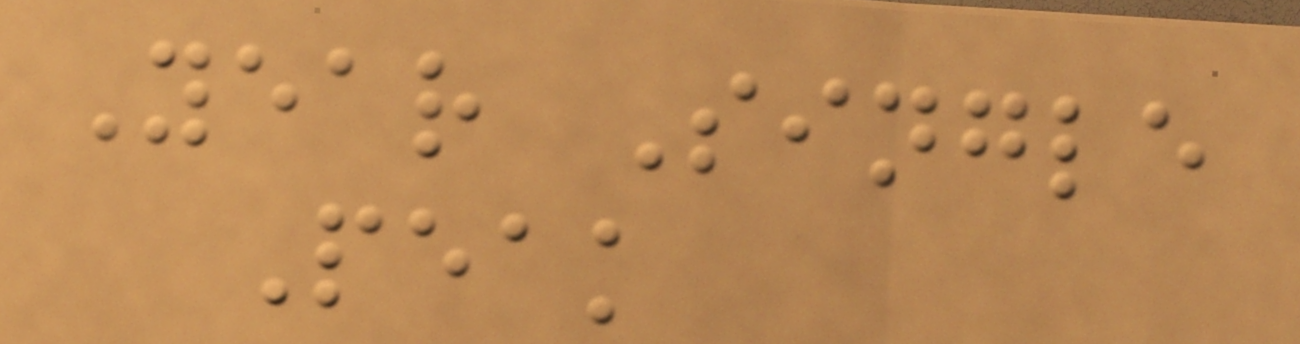Year Single
Peak
